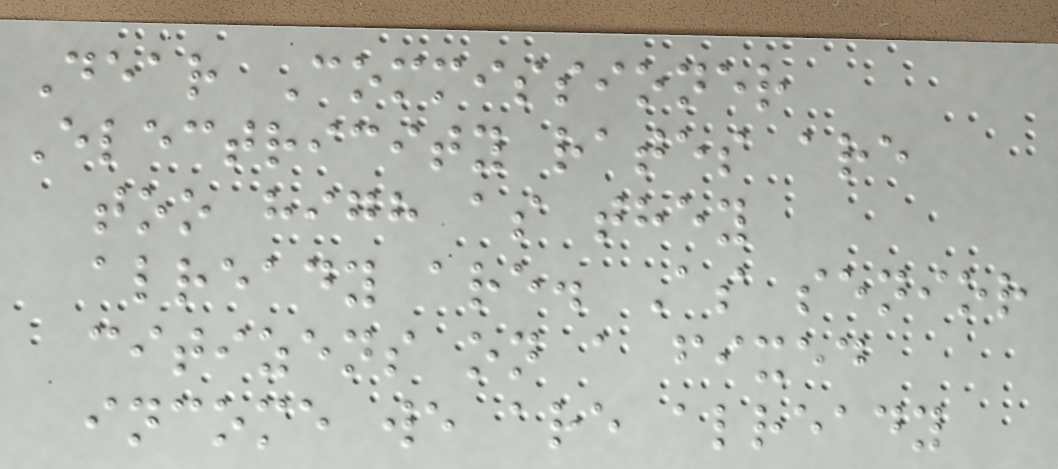Dear Commissioner
Electricity rates are
too high as they
already are. As senior
citizens on a fixed
income we are already
